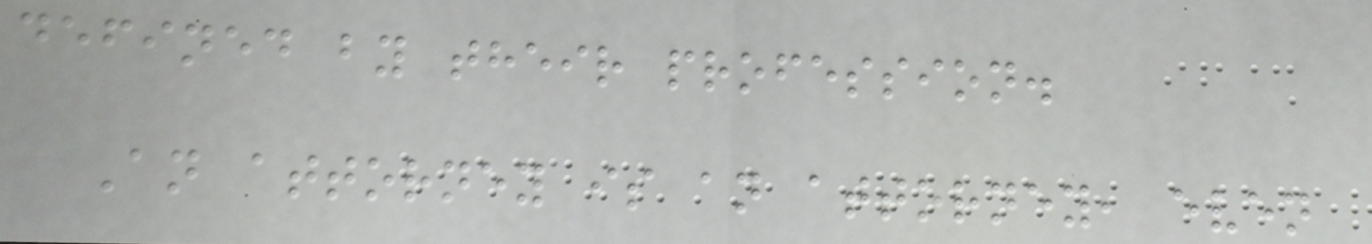defined by their profession.
An attorney is an attorney, even
